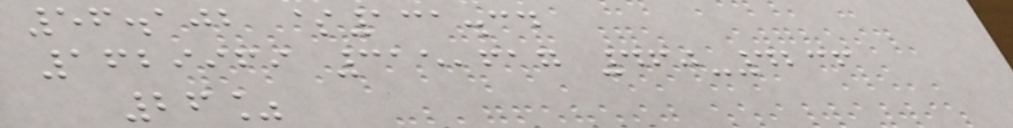56.102 $131.34
1629969 315,617 460-4236
26%
